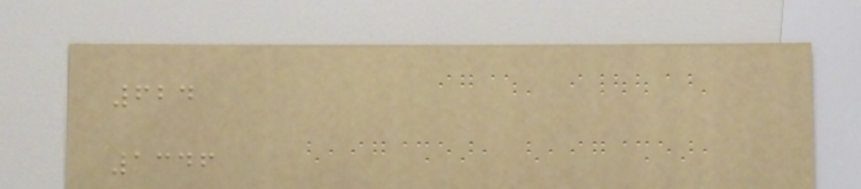624
1346
